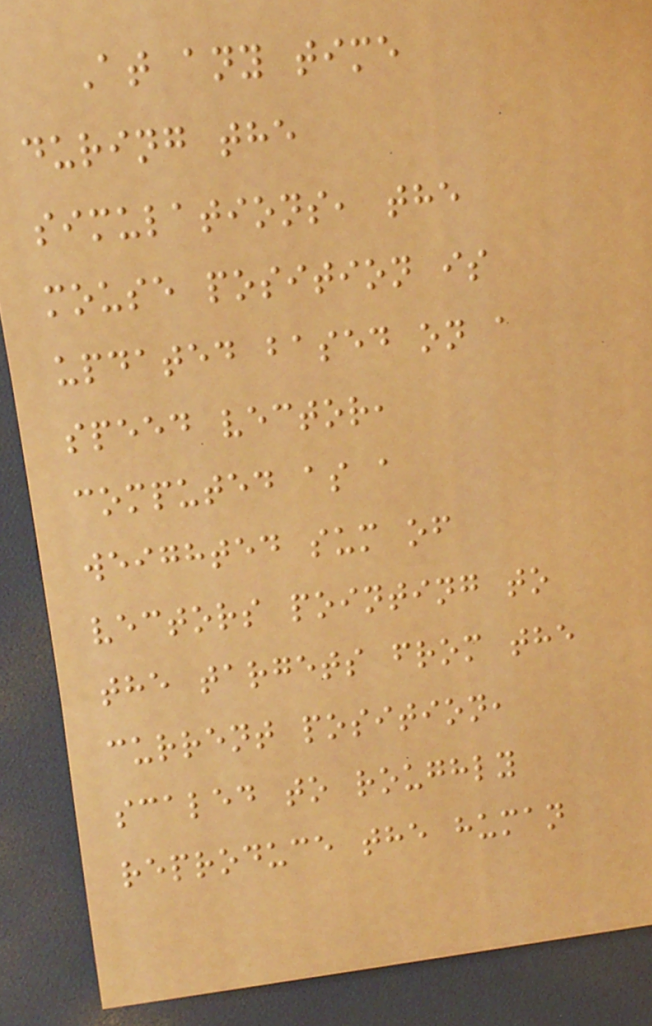At any time
during the
simulations, the
mouse position is
updated based on a
speed vector,
computed as a
weighted sum of
vectors pointing to
the targets from the
current position,
scaled to roughly
reproduce the human
